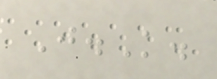J.K.
